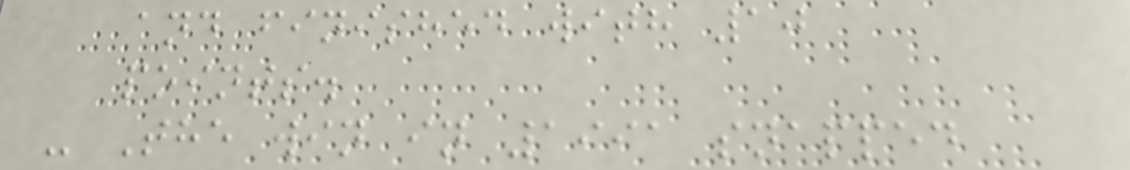and finished with 10
points.
- The win in 1991 snapped
